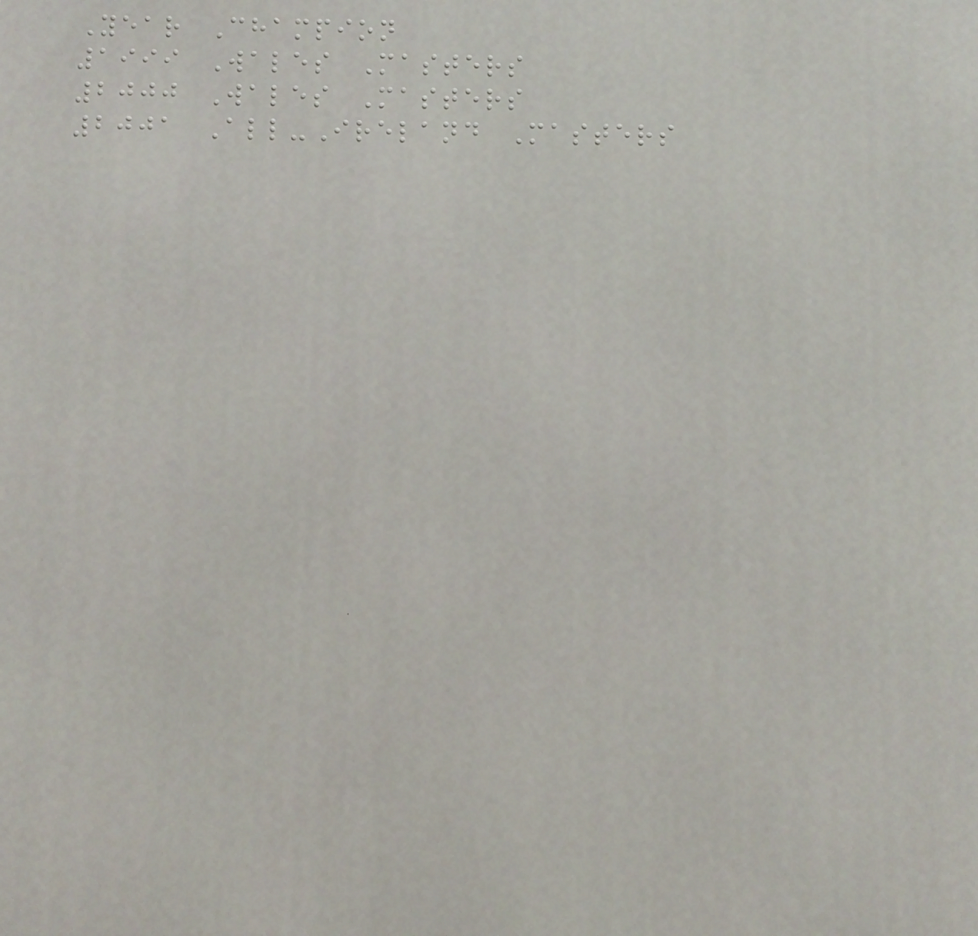Year Champion
1999 Wales Masters
2000 Wales Masters
2001 All-Ireland Masters
